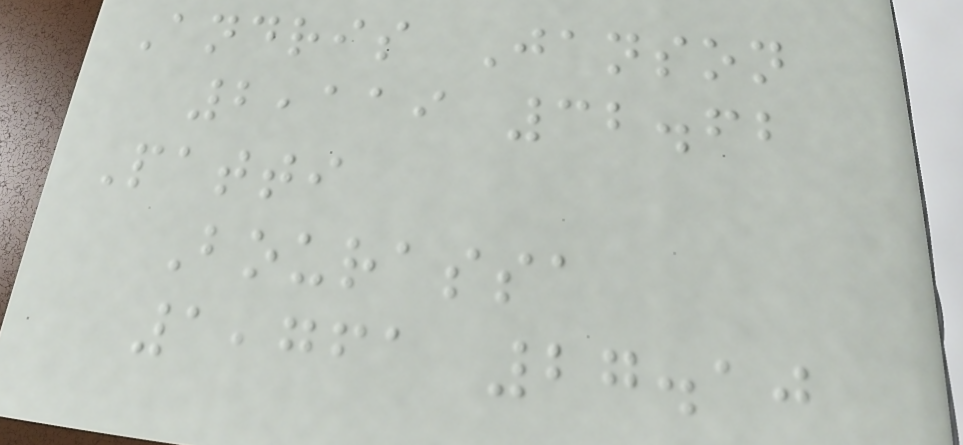Andris Janson
2,119 32.62
Patti
Bourassa
1,761 27.10
